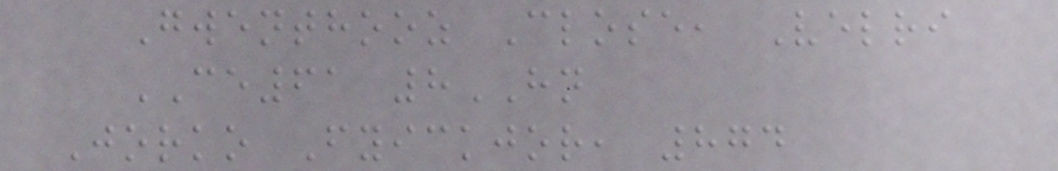Gwenthooz Close, Velri
CE61 8HN
Jorko Fyickjor, 874
